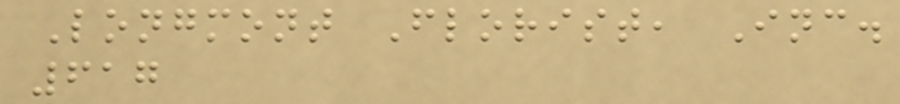Longmont Florist, Inc.
617
